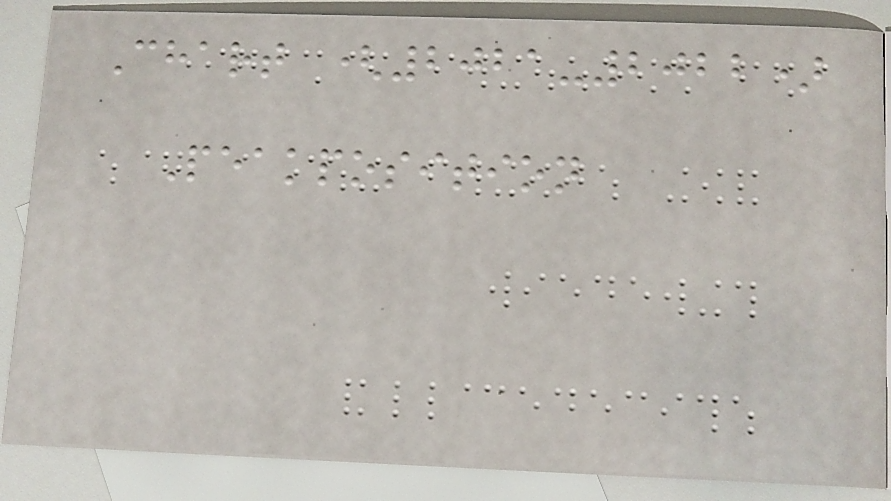Chart (2021-2022)
Peakposition
